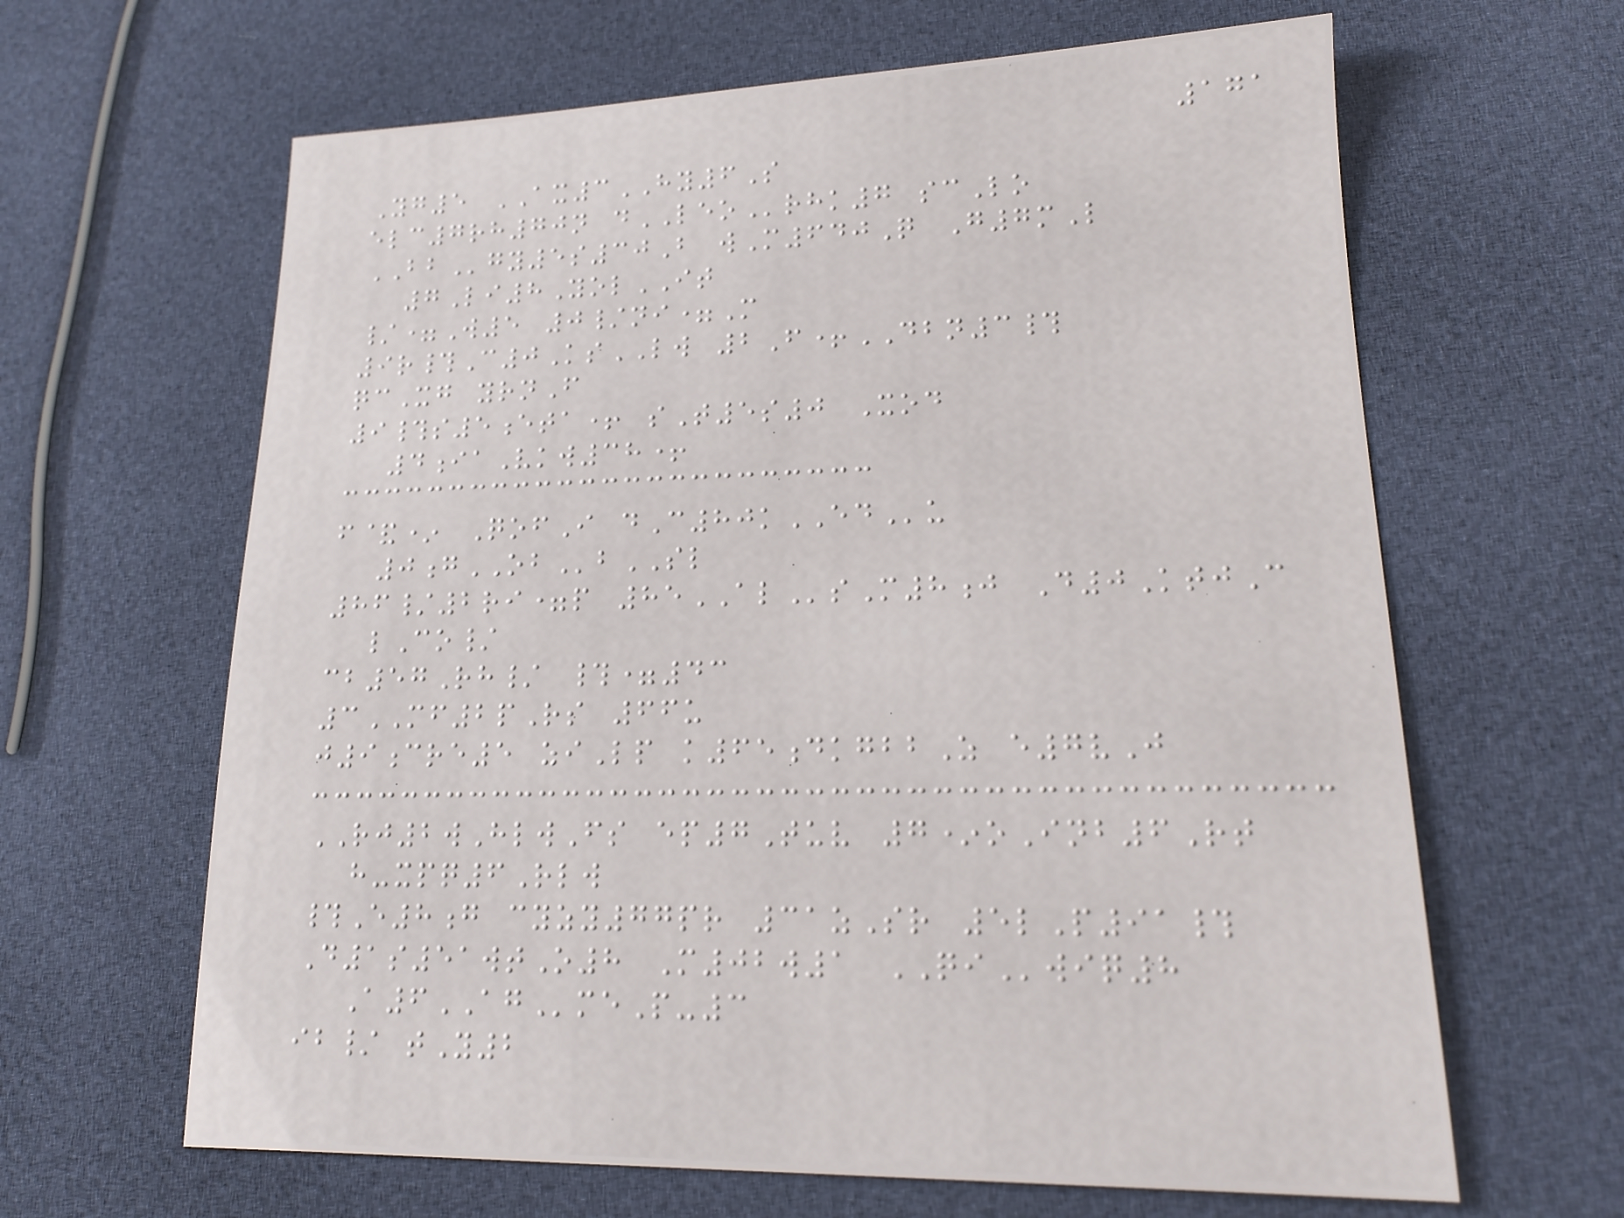171
Yg5 AX3HY6S
elc7rh70n dLEOrhk7 scLo
BBgy5s30B wM640Q G7mL
7Li8YolIT
/=W5 0/ni=M
9r#C0KsLW 2F+DBN3#
qcXg yrnF
9#s5eta+ sT5s0 Xod
4iaVkw38+
f&* QofI dC80kEDu
0gOBbSL
86/2ri=p 85ALsM8j D0KtjC
lCo/
cb57Rh/ #=43
3MF2pRs 66u
j9cre5 ziLp k65dkgbbZ e7vJ
RJ2wHlwFs ep7Tuv 7*oInb6Rt
h-xpq6Rlw
#E8g cyzy77pr 31zSr 5lP91#
D1s51wtO8 M02w1 QIwiq8
A6AGmeP-3
ib/ tY2
